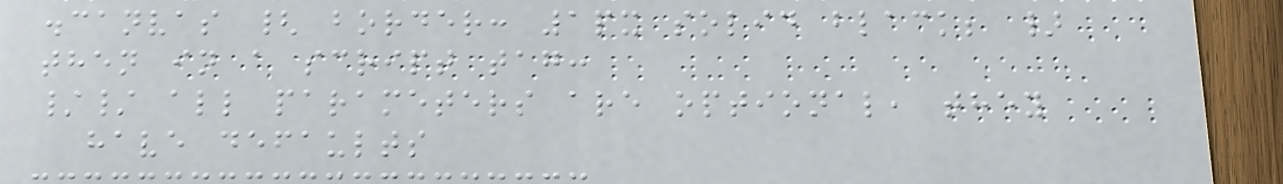.canvas { border: 1px solid black; }
then in a script tag:
// all parameters are optional, they
have defaults
